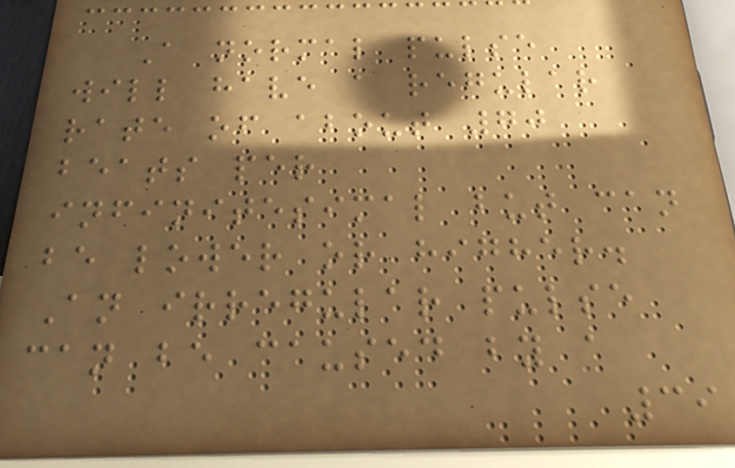A normal pulse
will have a regular
rate of about 70
beats per
infinitesimal but can
be lower or higher.
An irregular pulse
can be caused by a
39
